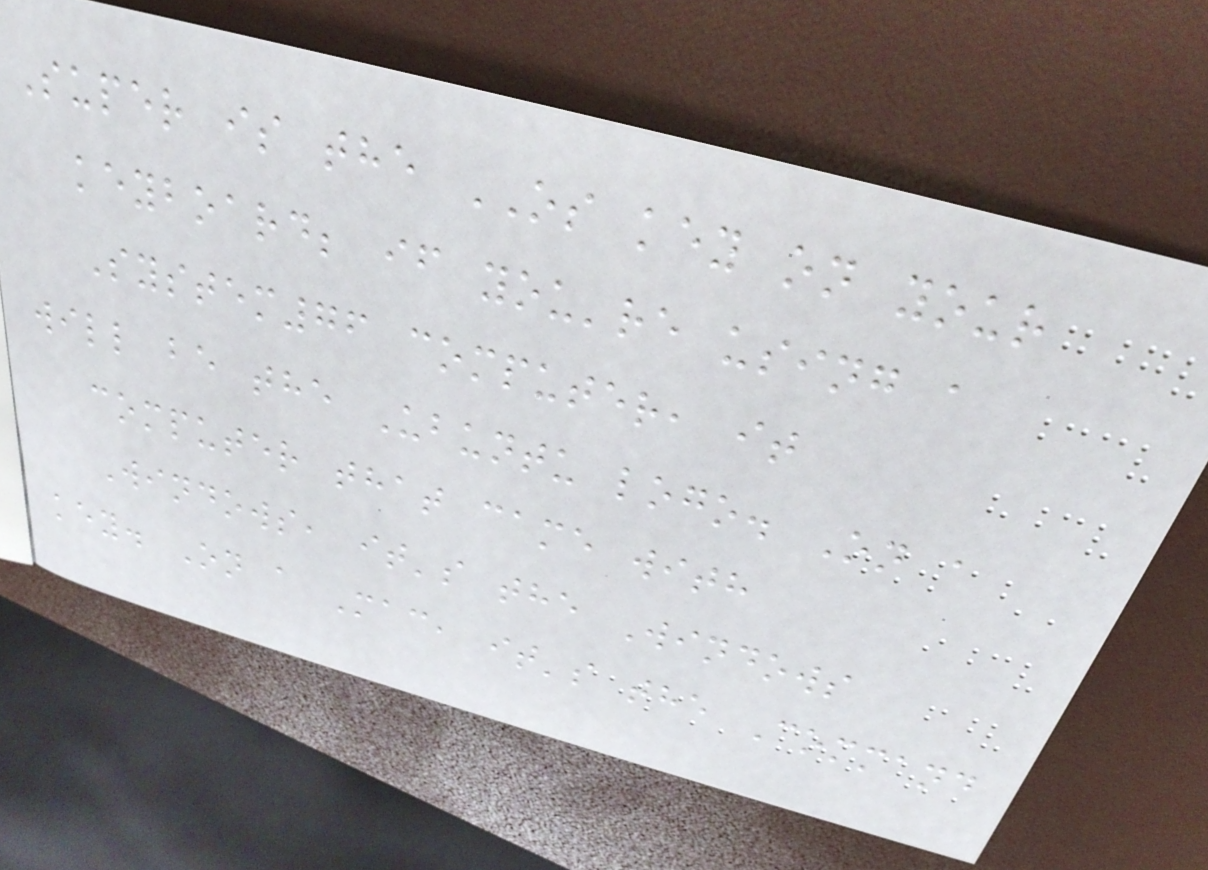Super is the OS key on your
keyboard; if you're using a
System76 computer, it
will be the Ubuntu logo. On a
computer that came with
Windows, it's the Windows
key. On a Mac, it's the Command
